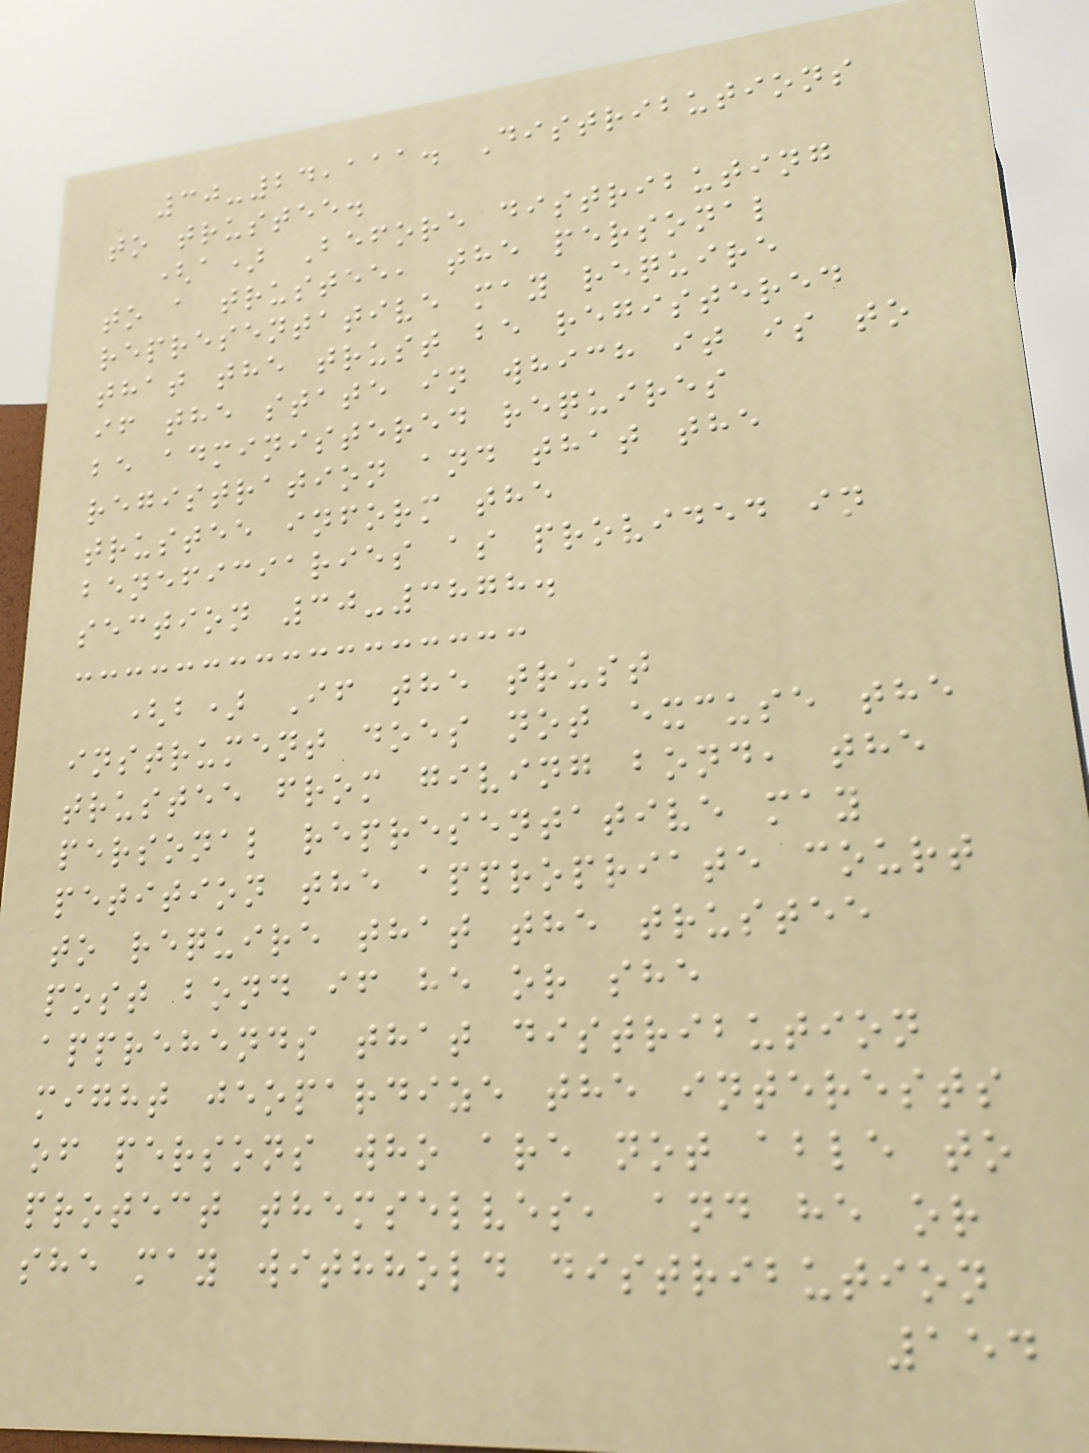30-24,111. Distributions
to trustee.
(a) Before distributing
to a trustee, the personal
representative may require
that the trust be registered
if the state in which it is to
be administered requires
registration and that the
trustee inform the
beneficiaries as provided in
section 30-3878.
(b) If the trust
instrument does not excuse the
trustee from giving bond, the
personal representative may
petition the appropriate court
to require that the trustee
post bond if he or she
apprehends that distribution
might jeopardize the interests
of persons who are not able to
protect themselves, and he or
she may withhold distribution
154
